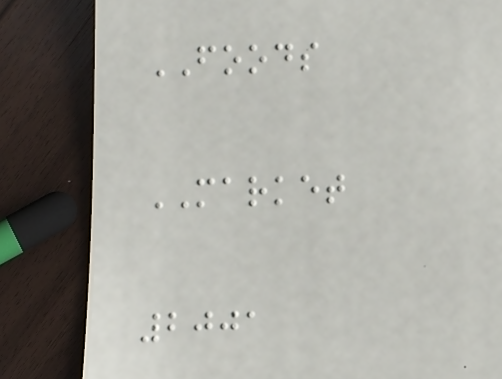FOODS
MARKET
2001
